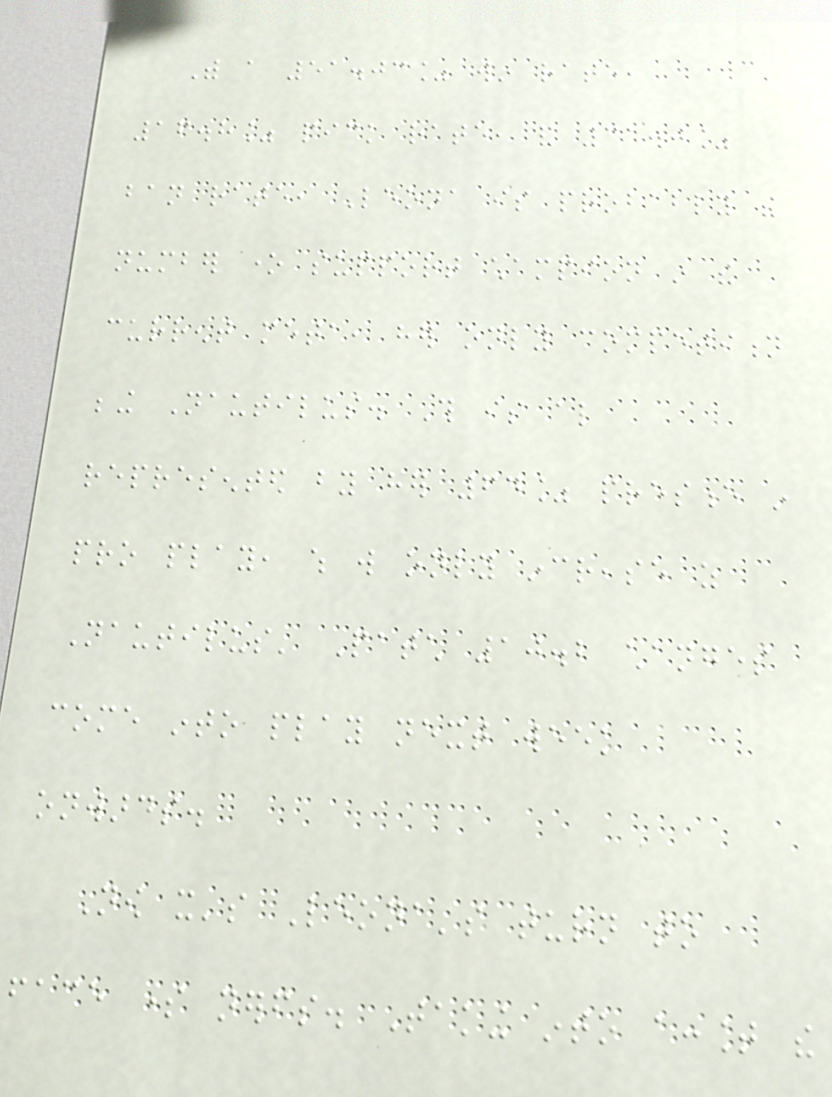With a 51.03% win rate,
16.8% pick rate, and 31.0%
ban rate, Leona is probably the
number one support champion in the
current meta, her only competition
being Nautilus. This is also
represented by her 64% presence in
pro play, which will only increase as
Nautilus' Patch 10.2 changes
come into play next week
onwards.
Now it's Leona's turn to
face some nerfs. Taking into account the
